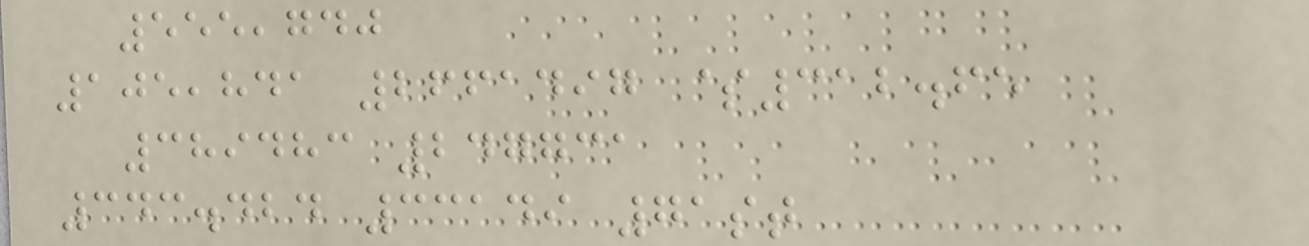555,740
105,841 2661497 $312.65
389483 247731
343.424 33149 71st
